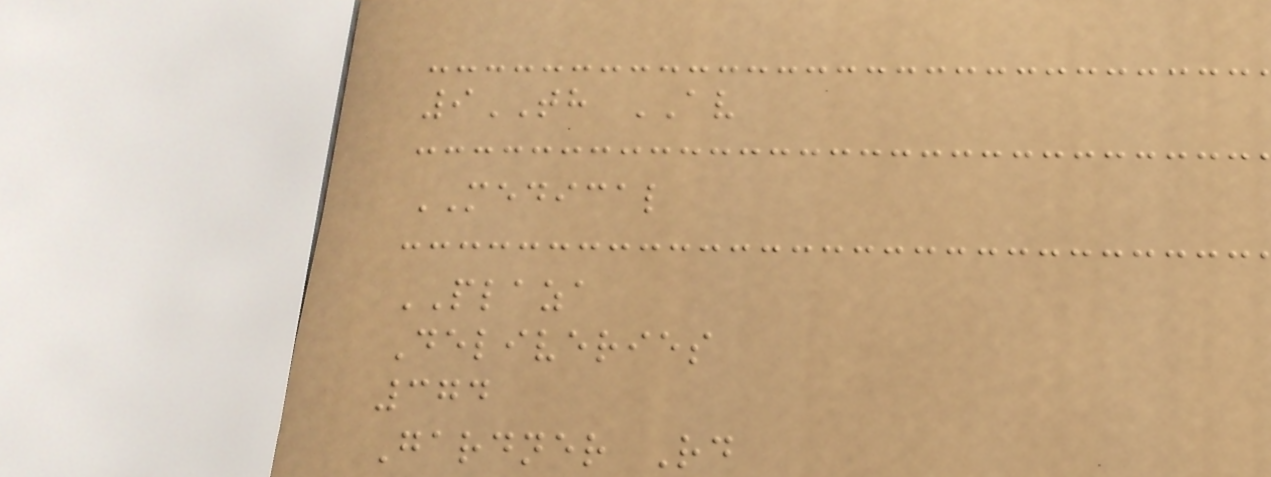9TH AV
MEDICAL
PLAZA
Deliveries
374
Gardner Rd
